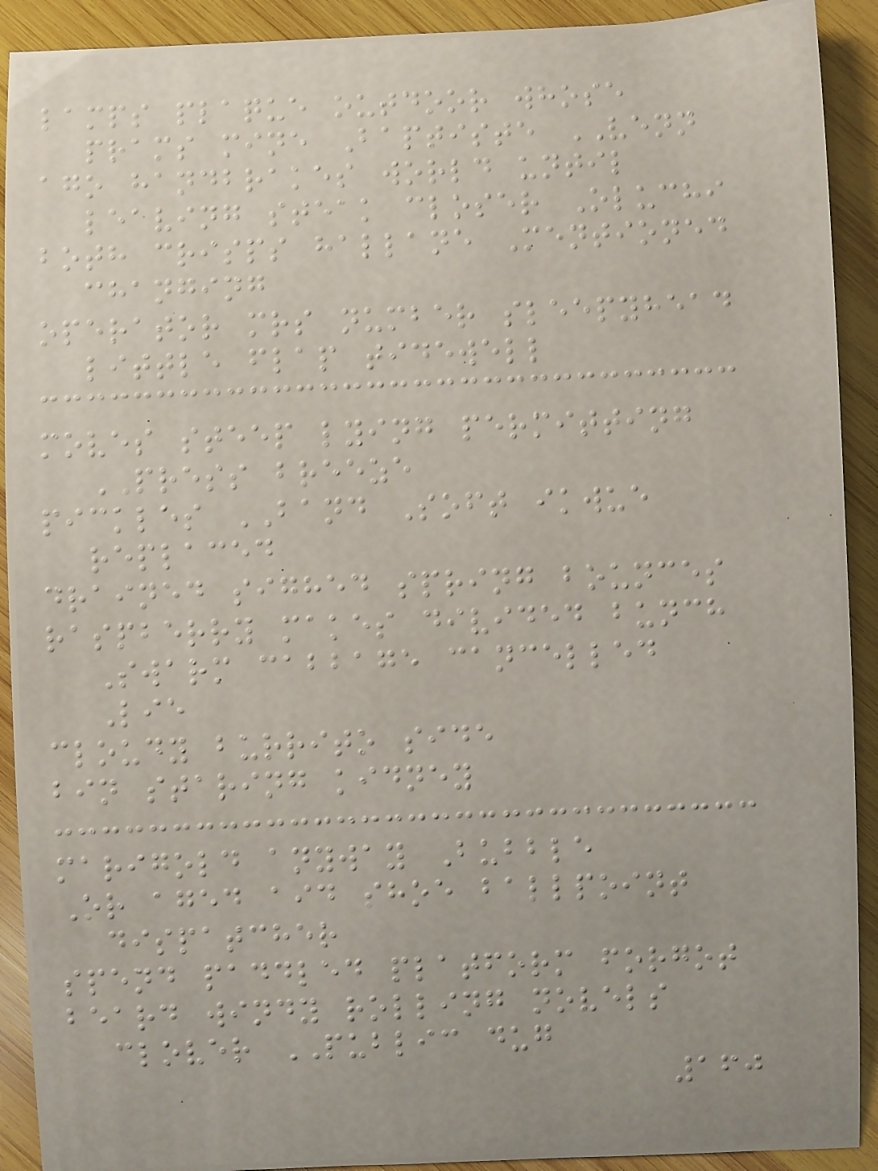lamps plaque outdoor whose
prams mine Baptiste VENN
ago handbrakes world until
leaving steak closer Oluchi
both crisps hallane Mentioned
changing
operator mrs number sleepyhead
little flap tidewell
moves steep lying permitting
PRESS breeze
pickles BAND Soft ikwue
replaced
drained sighed spring bounces
raspberry makes divided bunch
Swarm cabbage cancelled
Lie
cloudy burrito side
bin staring kidney
marigold anyway Bubble
Or aged aid shoe ballpoint
dispatcher
spend paddled platform forgot
beard windy rolling novels
clover PUBLIC dug
160
